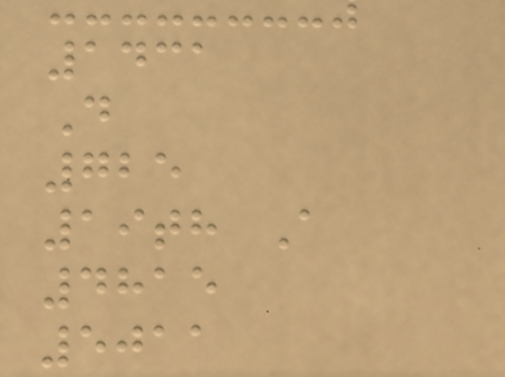1431
D
725
19th A
4815
5011
